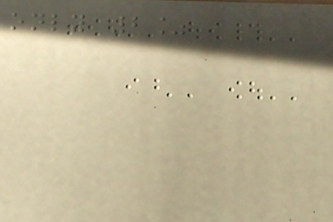only 2%
